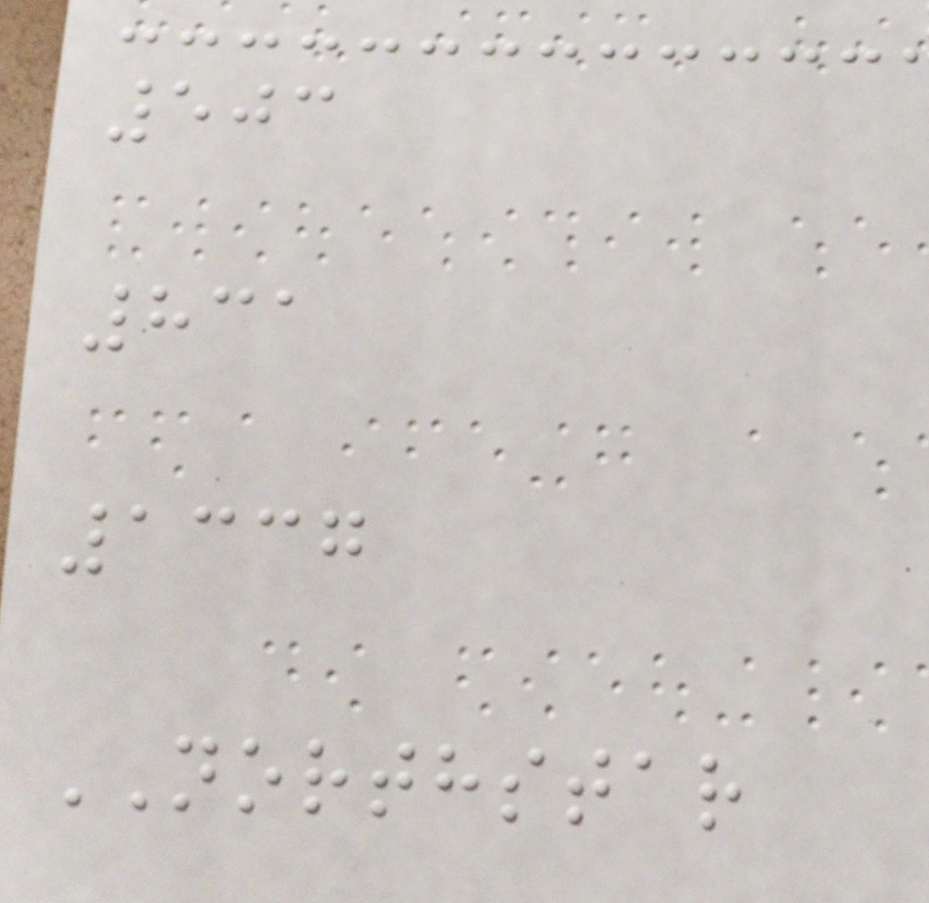503
831
1337
NORTHSTAR
